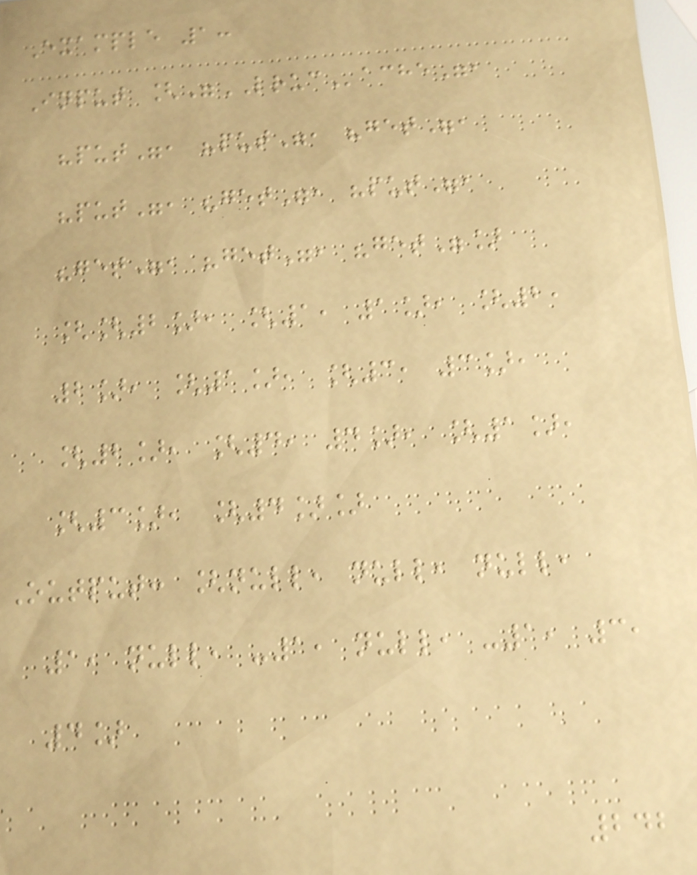Example 1:
Input ["LRUCache",
"put", "put", "get",
"put", "get", "put",
"get", "get", "get"]
[[2], [1, 1], [2,
2], [1], [3, 3],
[2], [4, 4], [1],
[3], [4]]
Output: [null, null, null,
1, null, -1, null, -1, 3,
4]
242
